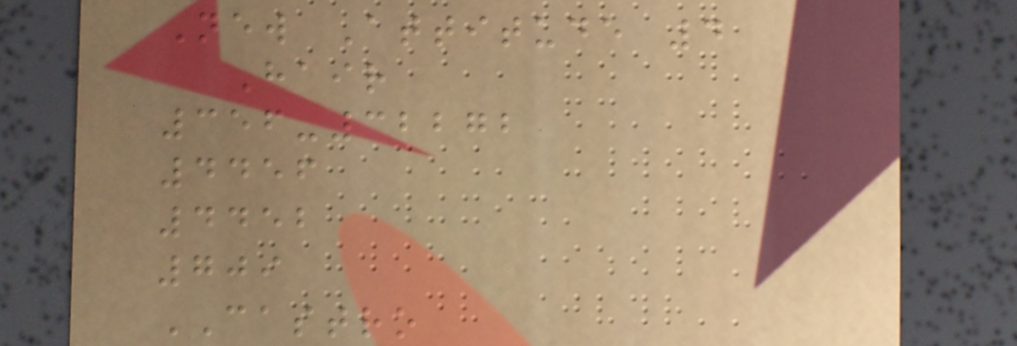New Attitude 4
Hair
356-32272
4456
4452
709
CASTRO
